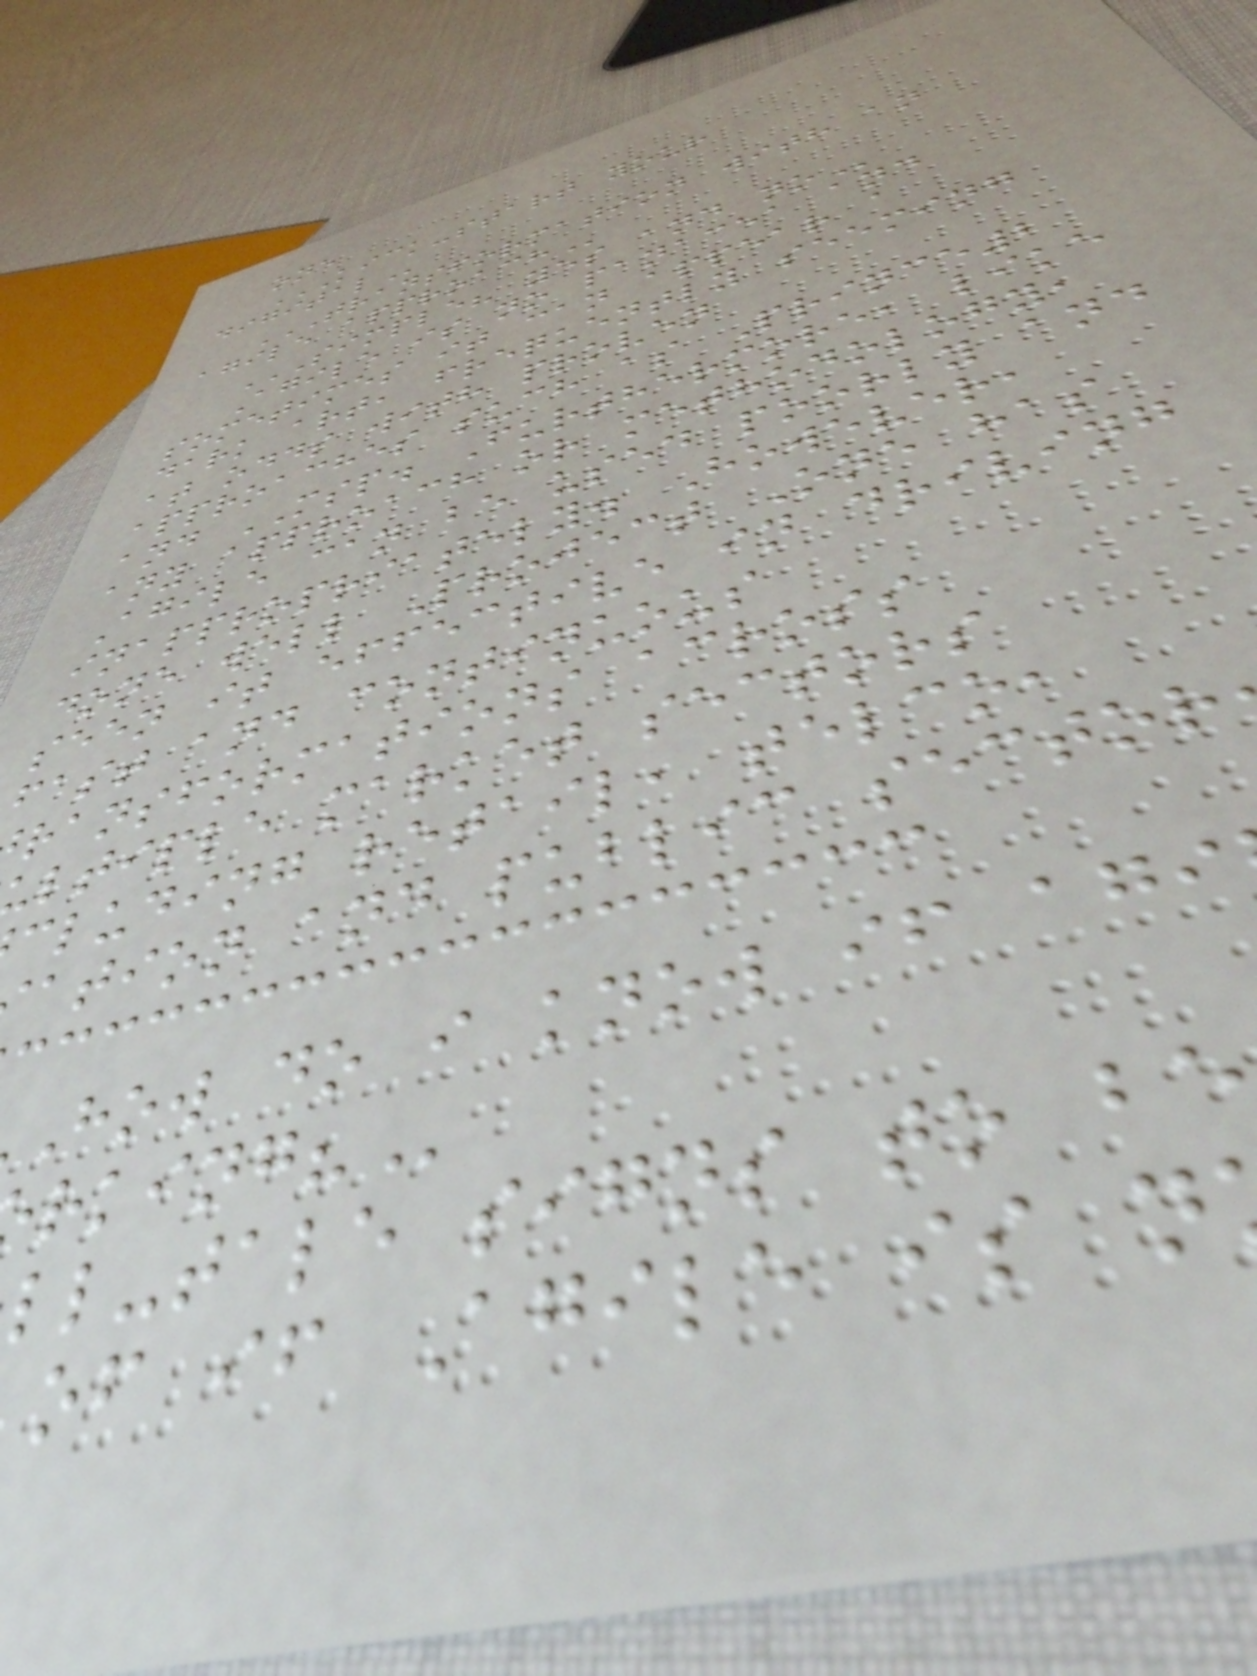one
KICK-START YOUR
TRANSFORMATION WITH AN
agile
SIMPLE? YES AND NO
Agile is no panacea and
sometimes it can appear a
dark art, frequently seeming
at odds with proven
approaches such as Prince2
and MSP. Furthermore, like
any approach or methodology,
Agile can be used poorly and
inappropriately. However,
done well Project One has
seen it effective in driving
fast and continuous
ransformations across
ltiple market sectors
cluding retail, telco,
ation and public sector
how do i know if
ll-tale signs to be
of if Agile is n
